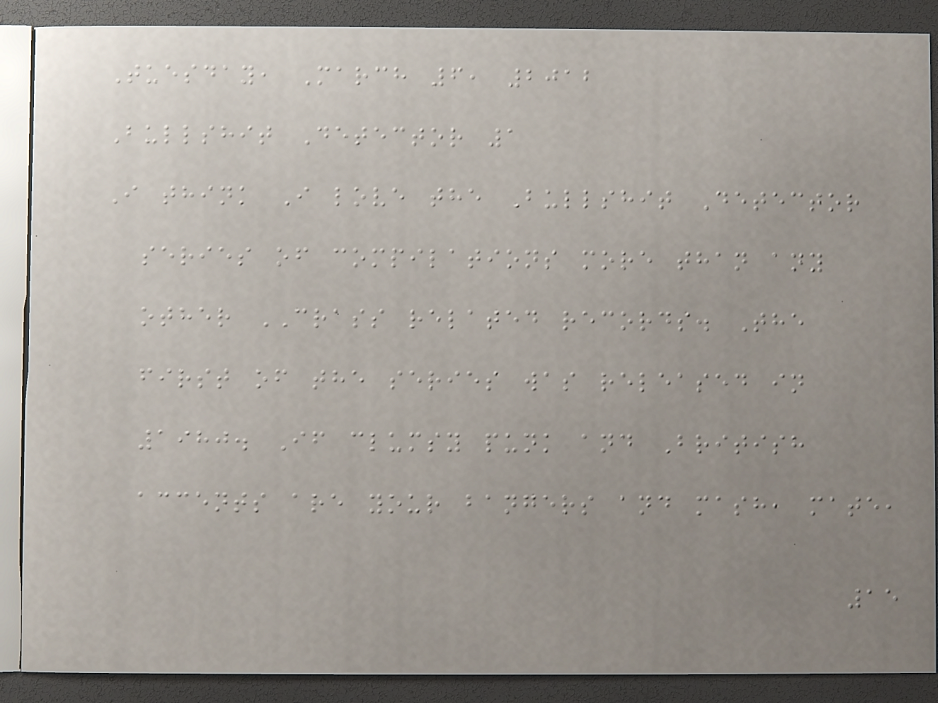Tuesday, March 6, 2012
Bullshit Detector 1
I think I love the Bullshit Detector
series of compilations more than any
other CRASS related records. The
first of the series was released in
1980. If clumsy punk and British
accents are your bangers and mash, mate,
15
